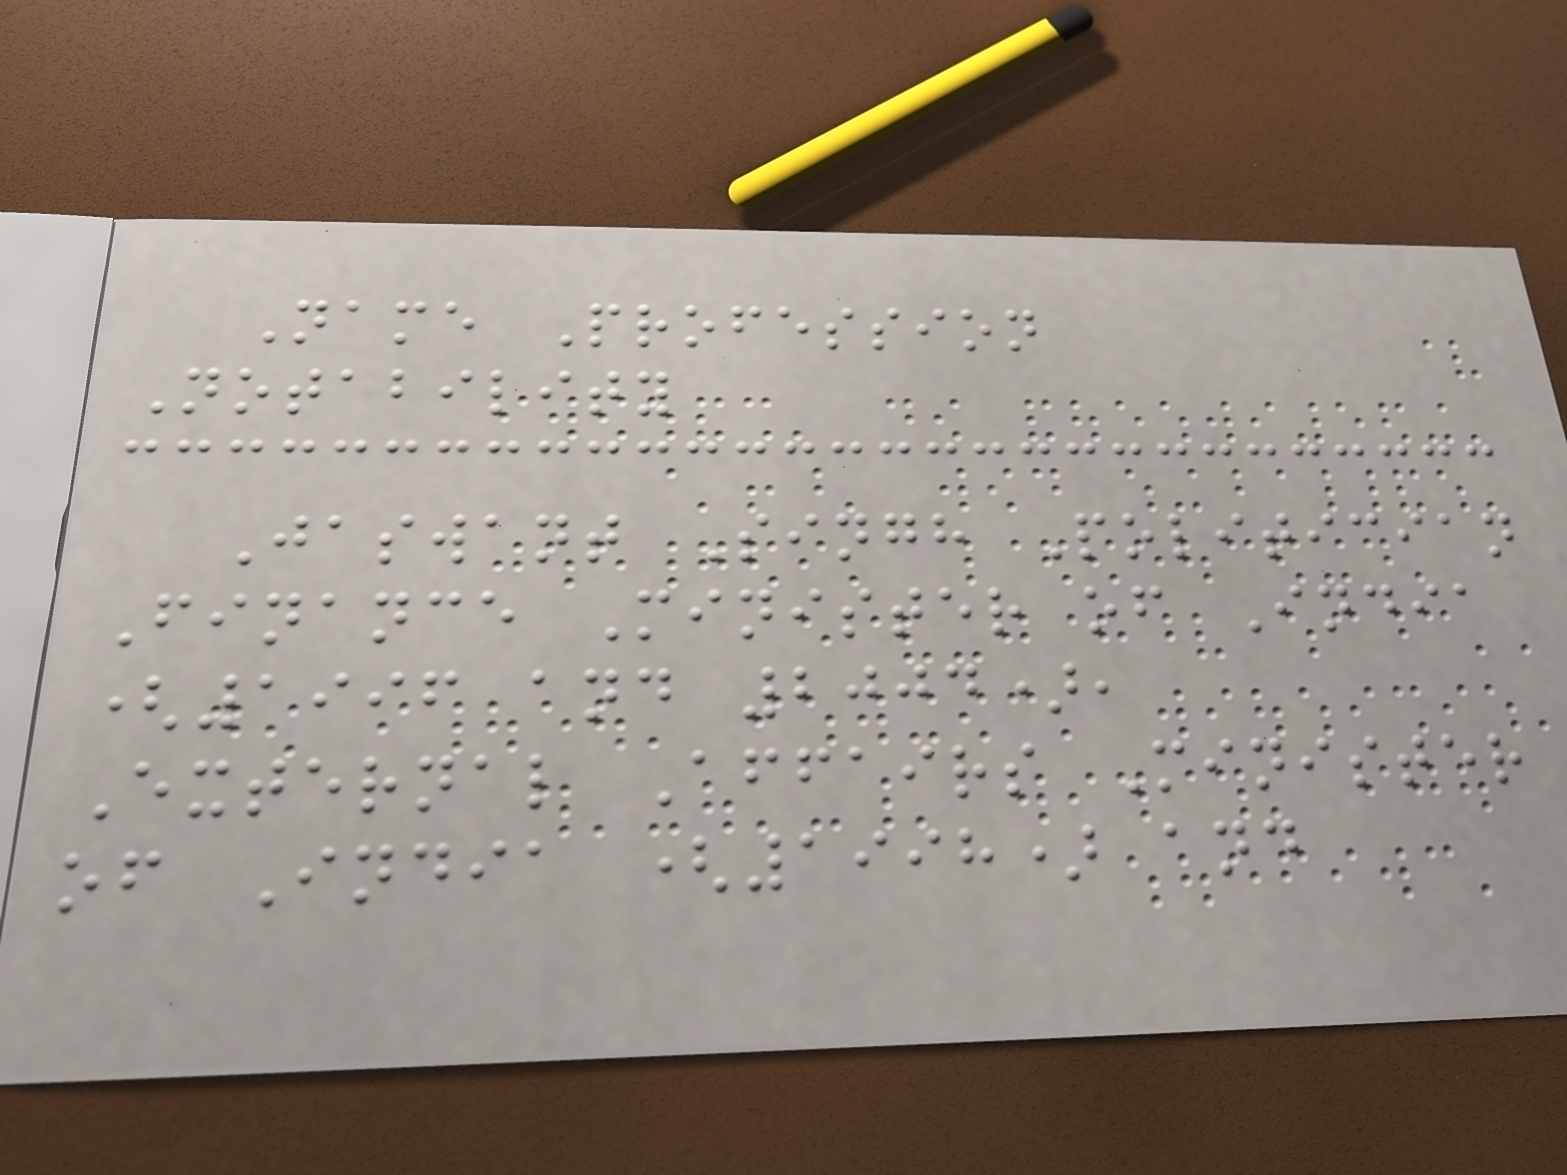Name Profession
Notability
Jaswant Singh Politician
Finance Minister of India
(1996 and 2004),
External Affairs Minister
of India (1998) and
